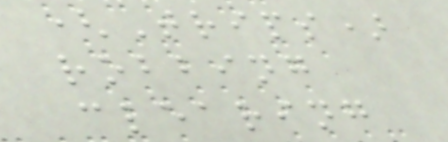(Trips)
robbing
clearing
